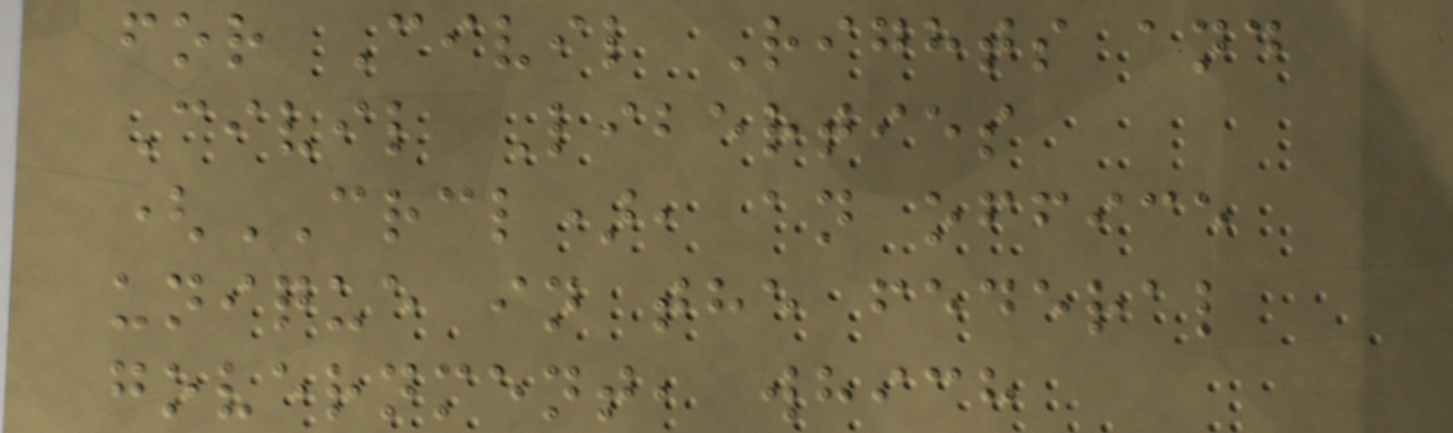for Civil Rights and
Civil Liberties
(CRCL), an office
unique in the federal
government, which
